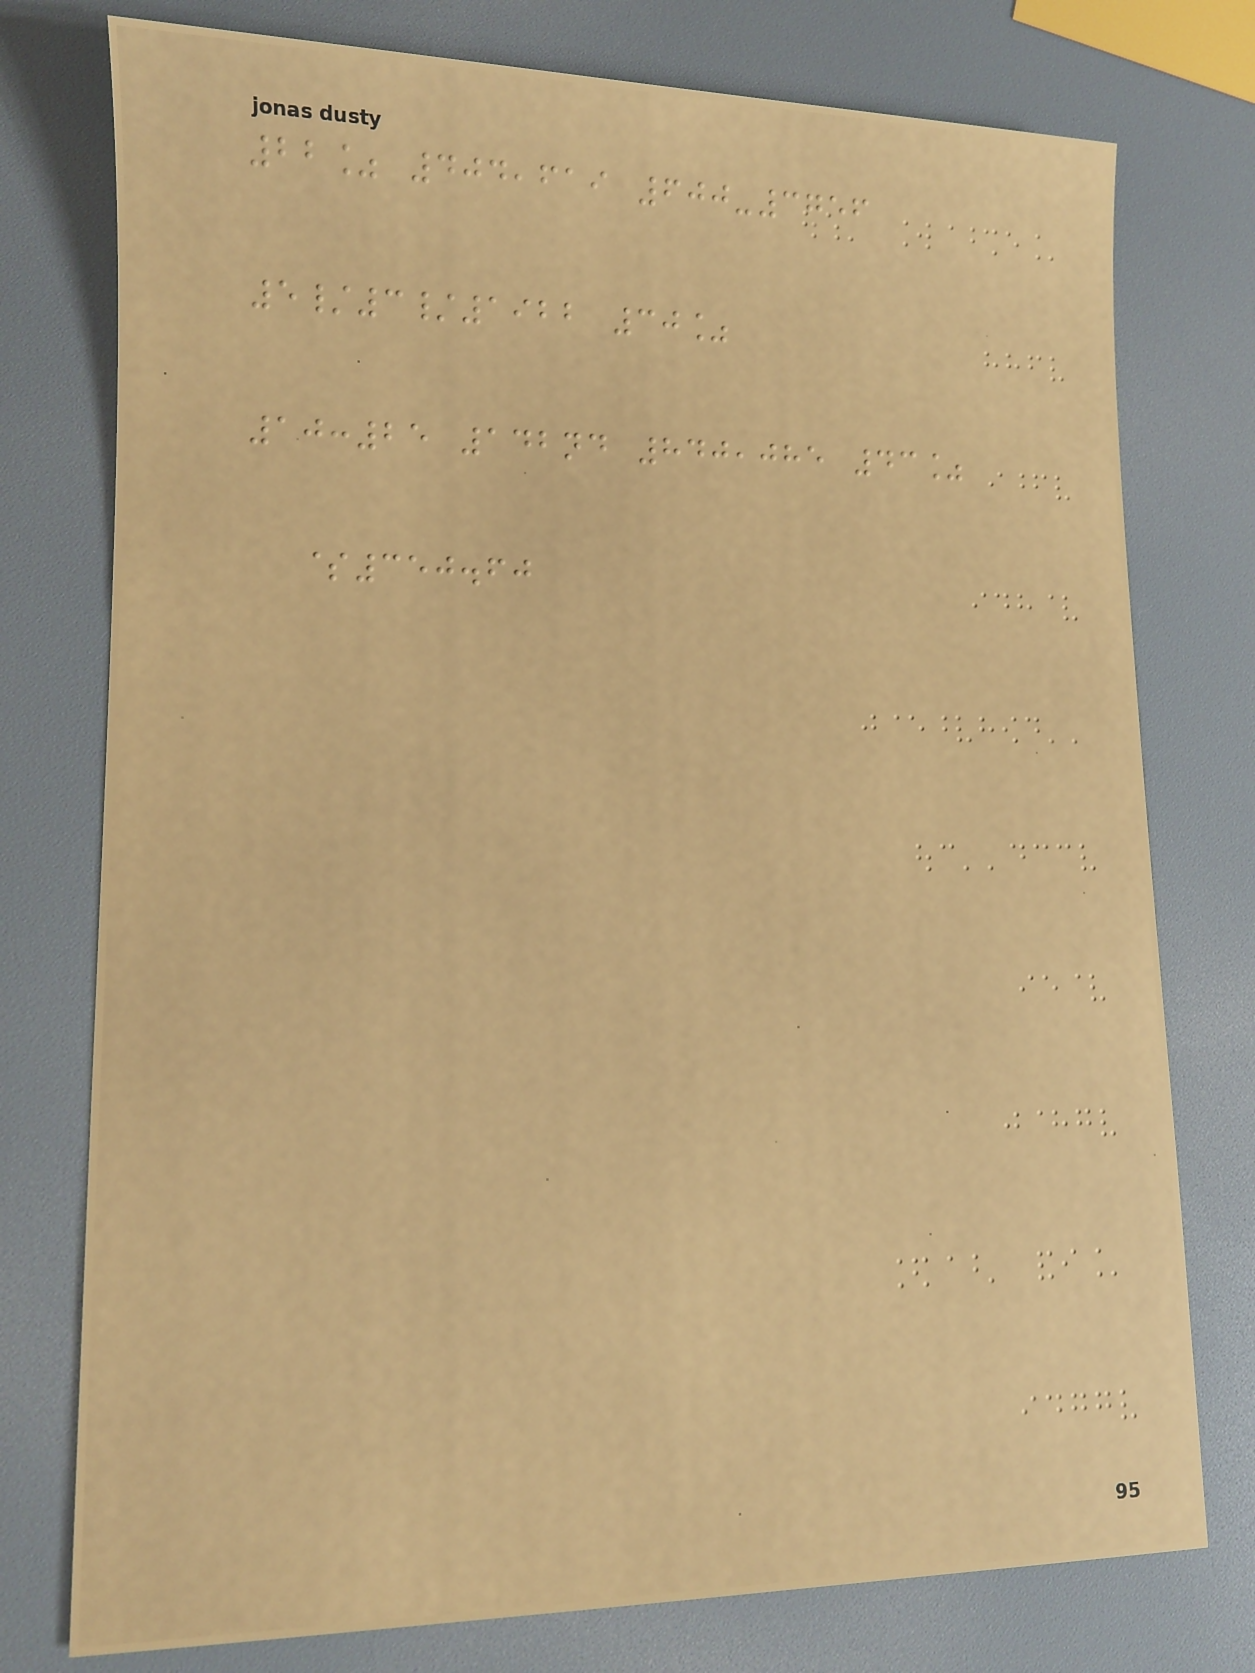22% 404,619 600-3756
5/3/1922 30%
10:25 142nd 840,085 43%
$350.60
